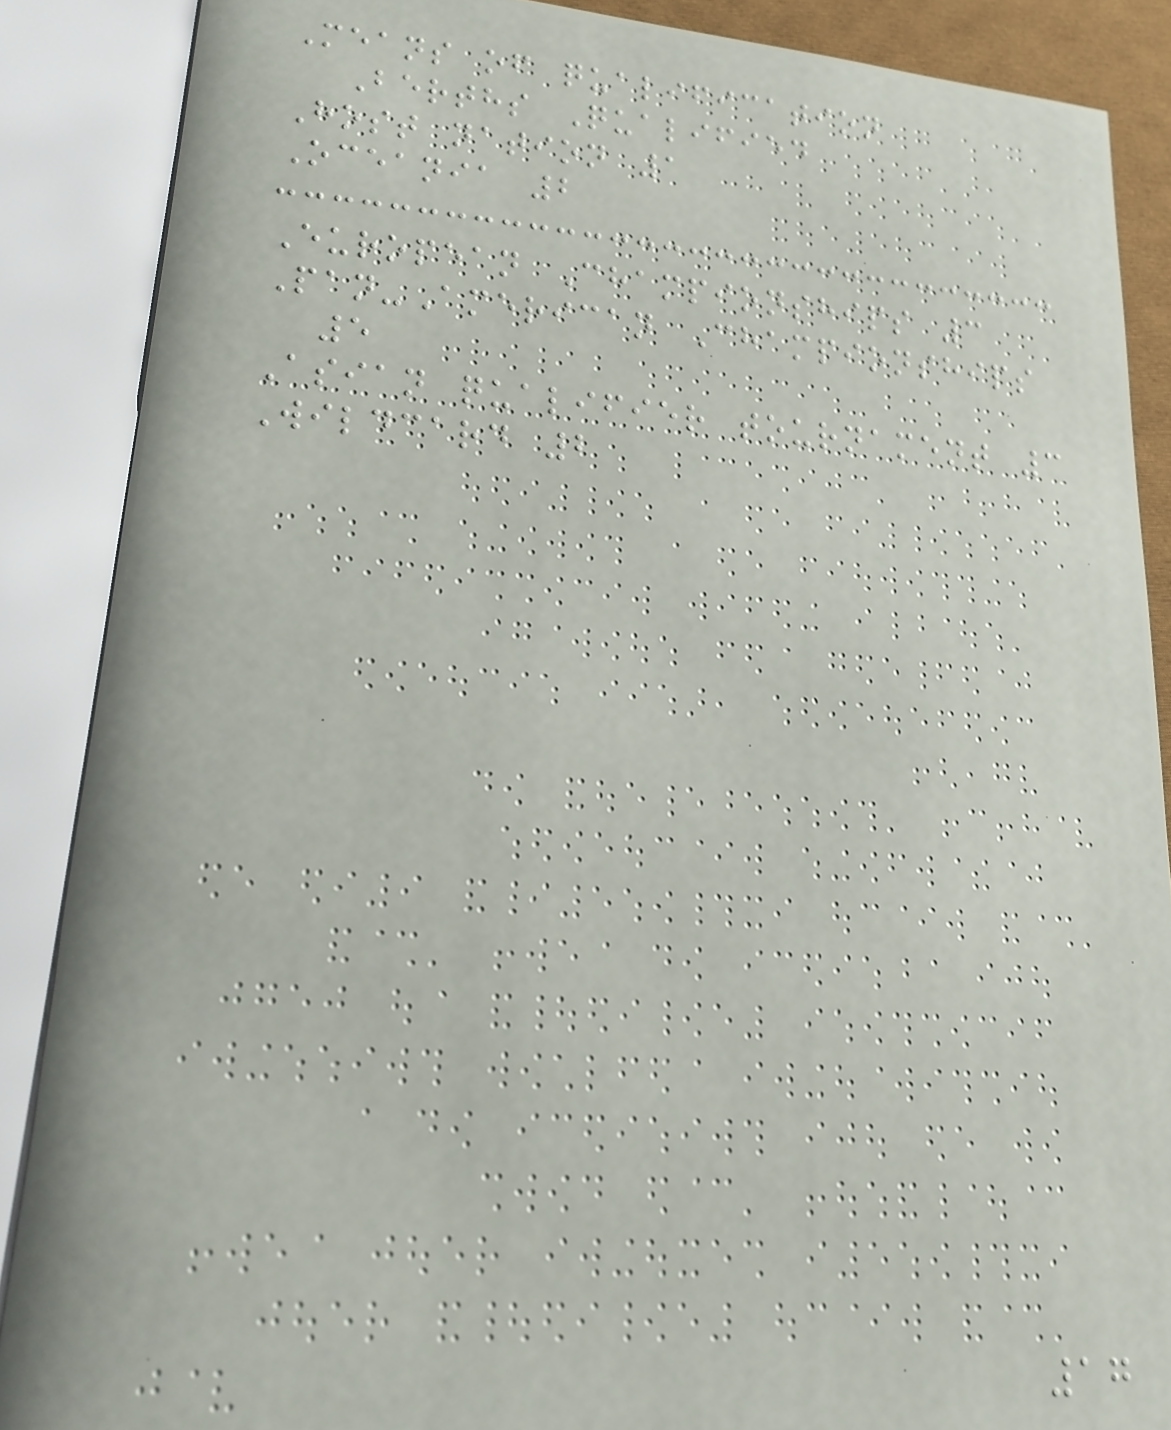Means of qualification
Berths Qualified
Host nation 1
Oceania 2
European Championships 3
Pan-American Championships
5
Asian qualifier tournament 3
Wildcard 2
17
